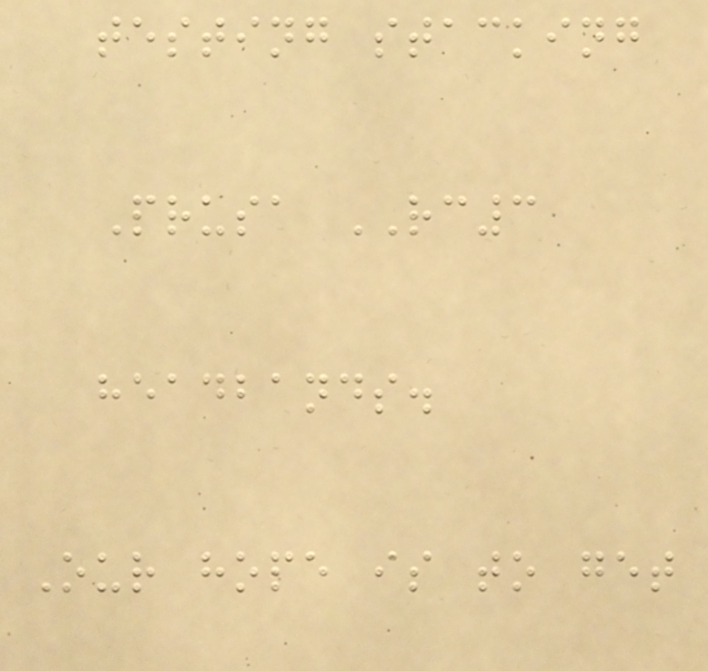testing stacking
Prusa RC3
headbands.
Our hope is to get
